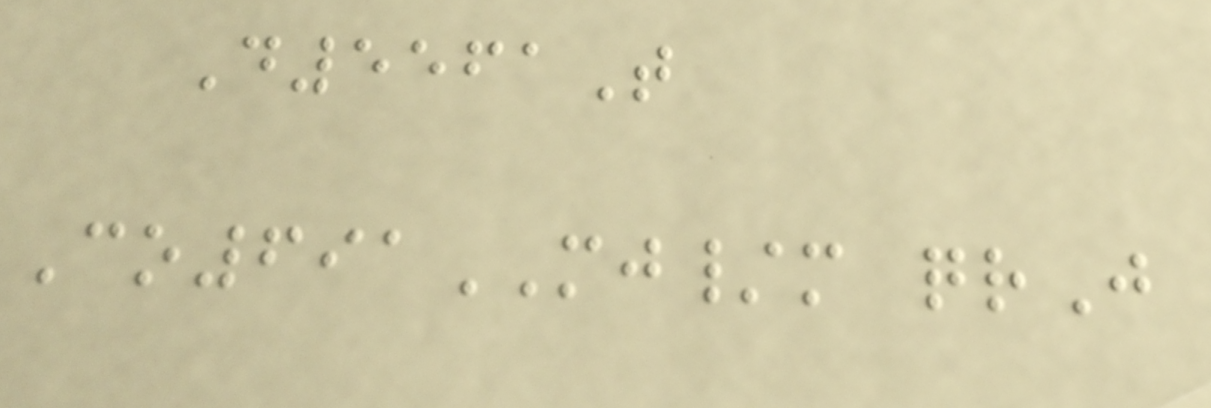D5561T
Co691MJ/m qrJ
